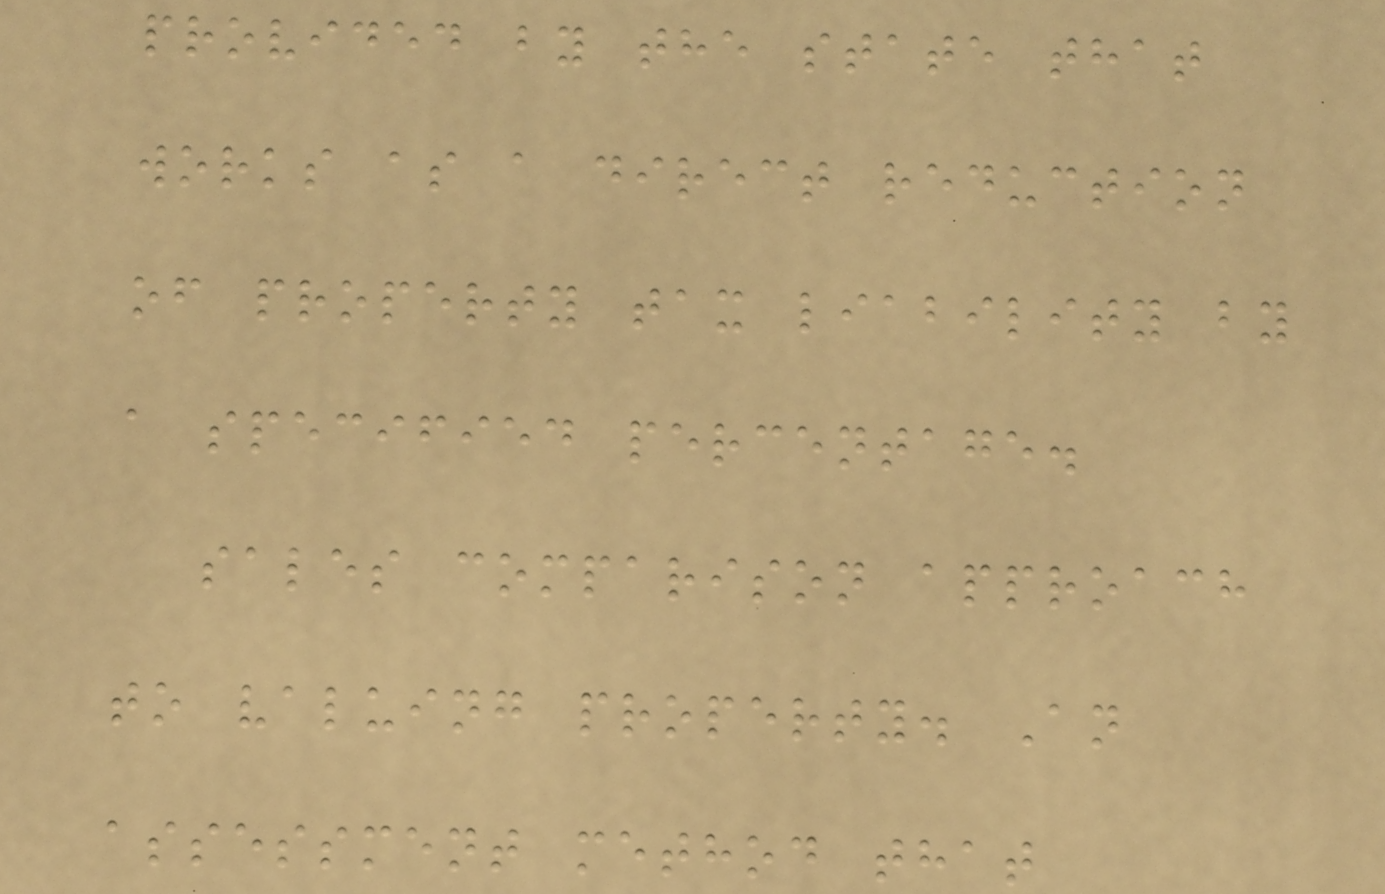provided by the state that
works as a direct reduction
of property tax liability by
a specified percentage.
sales comparison approach
to valuing property. An
assessment method that
